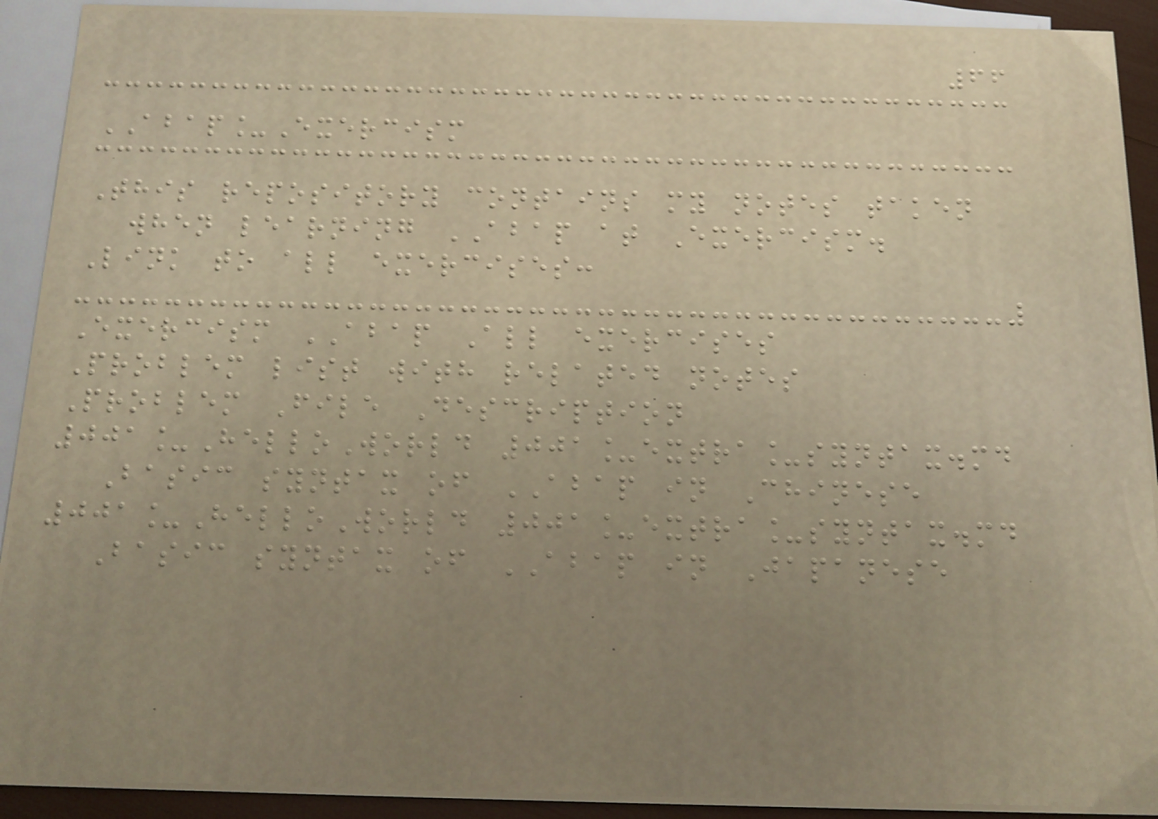66
ABAP_Exercism
This repository contains my notes taken
when learning ABAP at Exercism.
Link to all exercises:
Exercism ABAP All exercises
Problem list with related notes
Problem File Description
001_HelloWorld 001_extra_syntax.md
Basic syntax of ABAP in Chinese
001_HelloWorld 001_extra_syntax.md
Basic syntax of ABAP in Japanese
